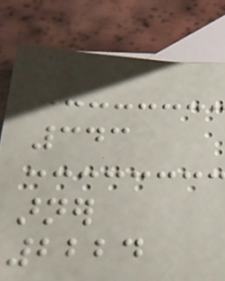343
arner
2224
